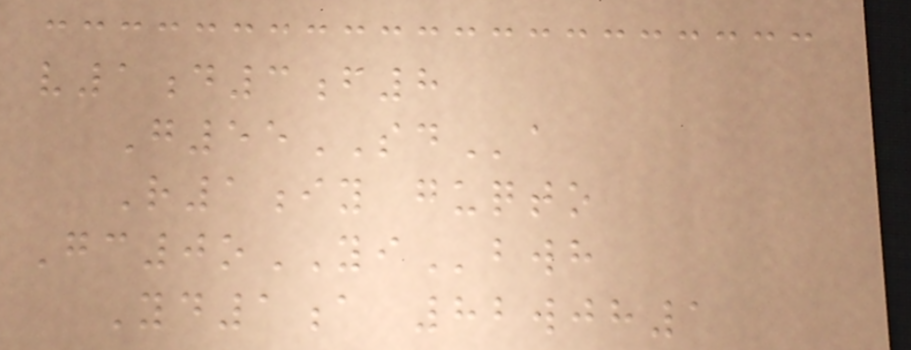v1d3f8
G55SDa
R1iy guqto
Gc0oYIbwh
Yd1a 82wjh1
